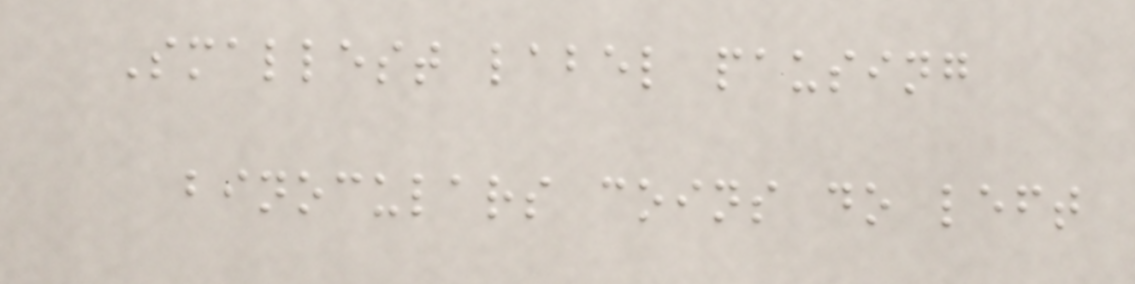Smallest label pausing
binoculars coins do left
